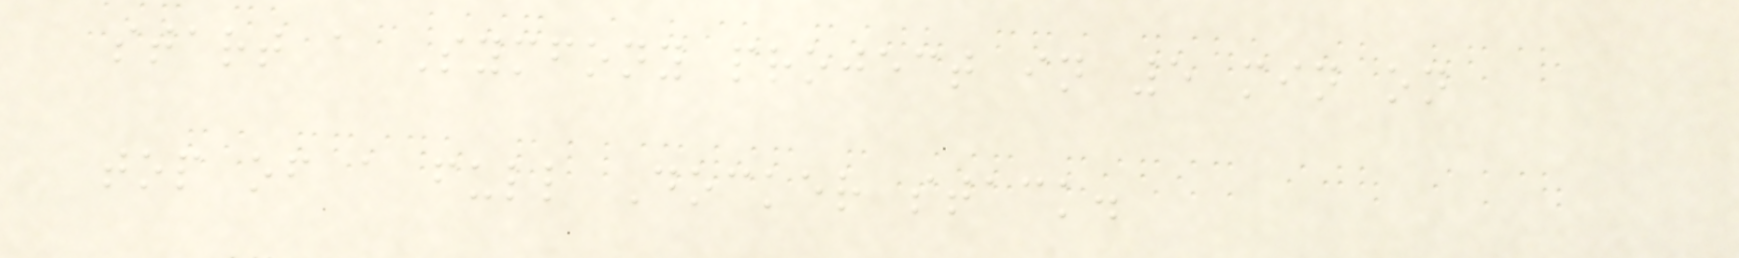start a Symfony project in 5 min on
top of a full Docker stack.
